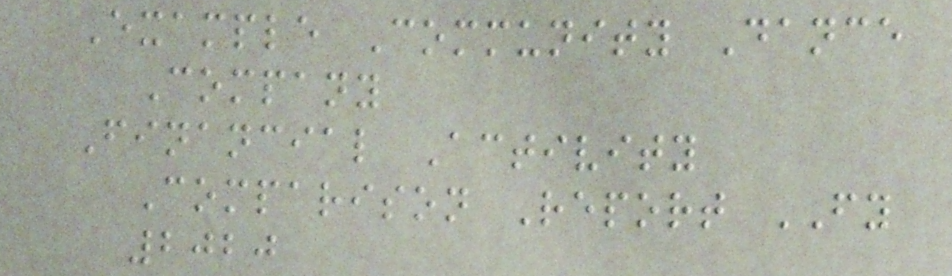Example Community Dance
Company
Financial Activity
Comparison Report FY
2020
